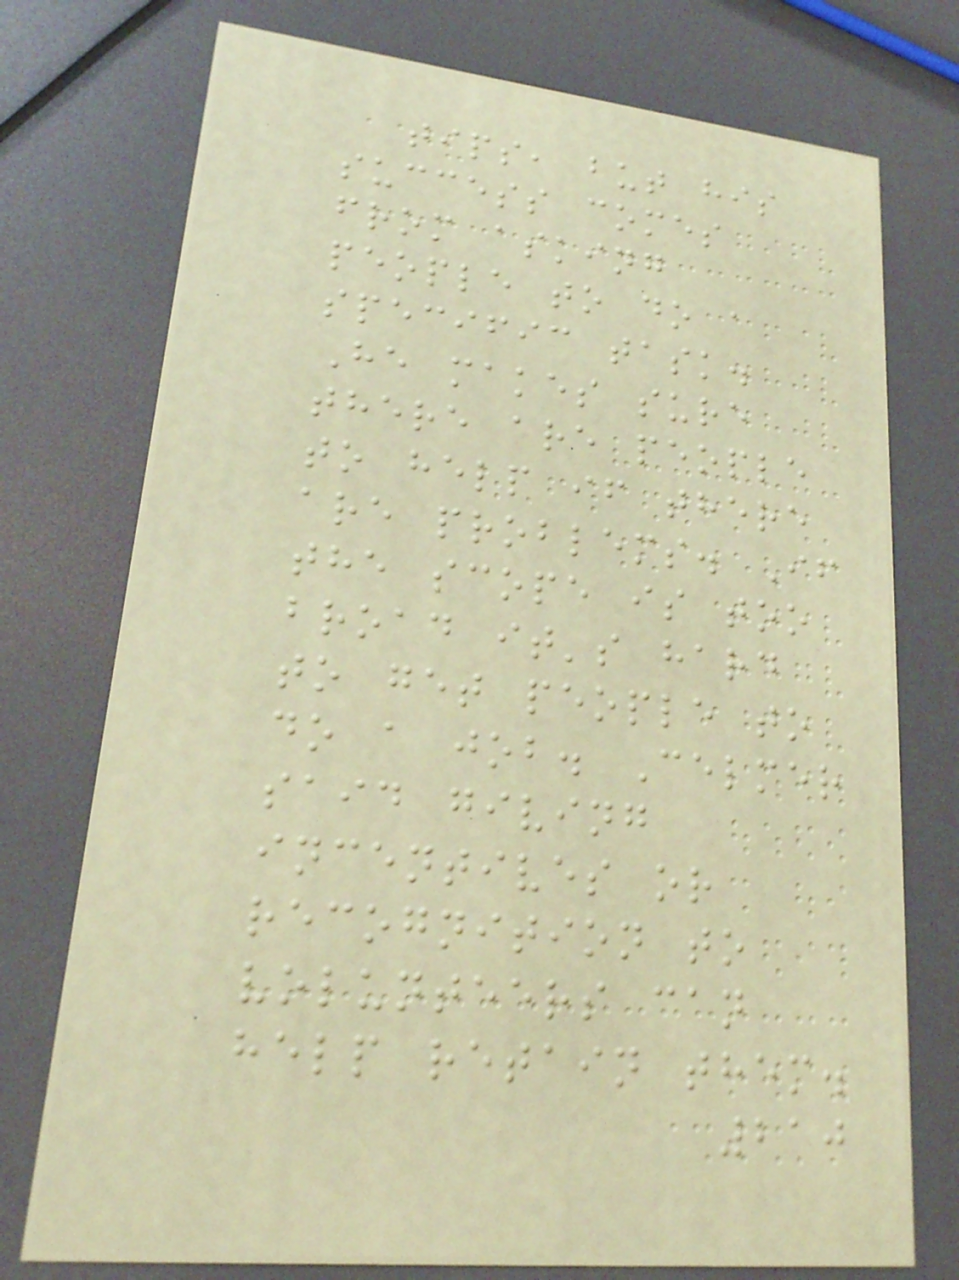tips, but his
success comes
from asking
people to do a
specific task.
He makes sure
there are people
to help if there
are problems. If
the scope is too
broad it's hard
to get people to
do a job. Celmer
said giving
incentives or
recognition to
volunteers can
help retain them.
210
